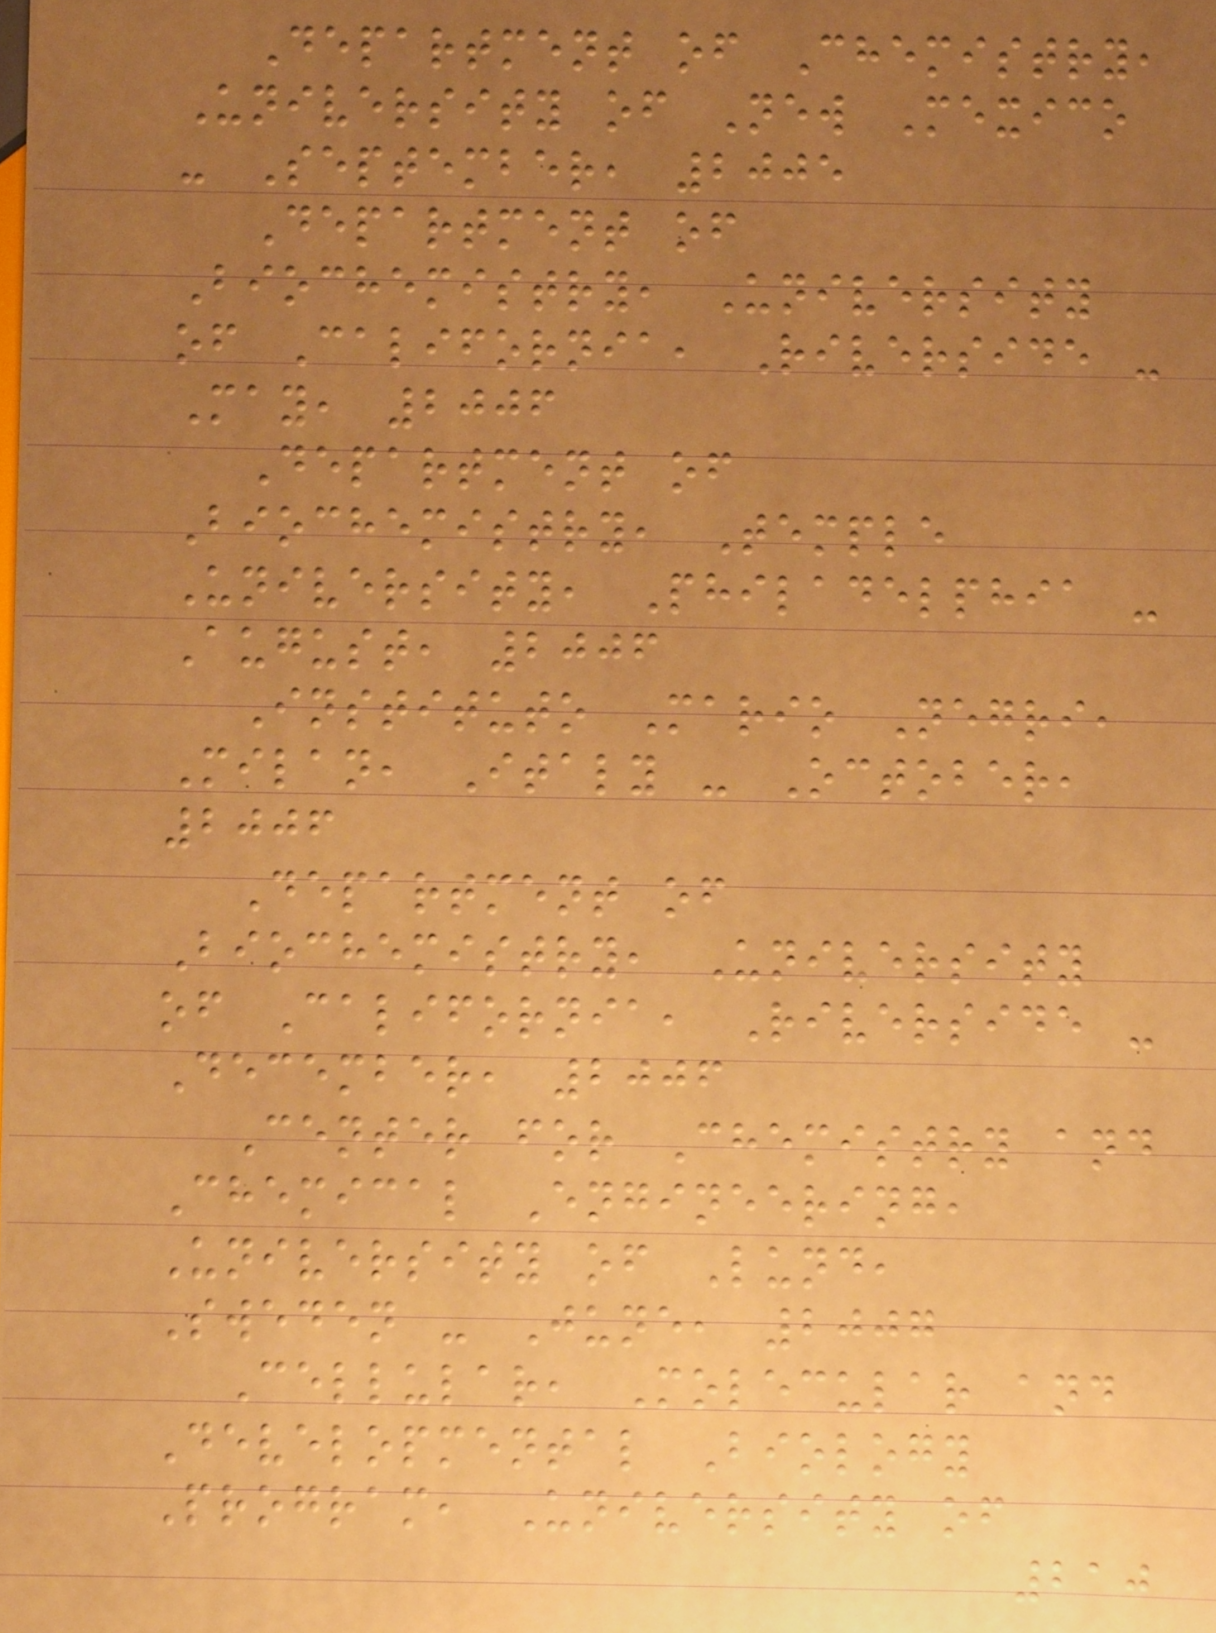Department of Chemistry,
University of New Mexico
- September, 2005
Department of
Biochemistry, University
of California, Riverside -
May, 2006
Department of
Biochemistry, Temple
University, Philadelphia -
August, 2006
Instituto Mario Negri,
Milan, Italy - October,
2006
Department of
Biochemistry, University
of California, Riverside -
December, 2006
Center for Chemistry and
Chemical Engineering,
University of Lund,
Sweden - June, 2007
Cellular, Molecular and
Developmental Biology
Program, University of
210
